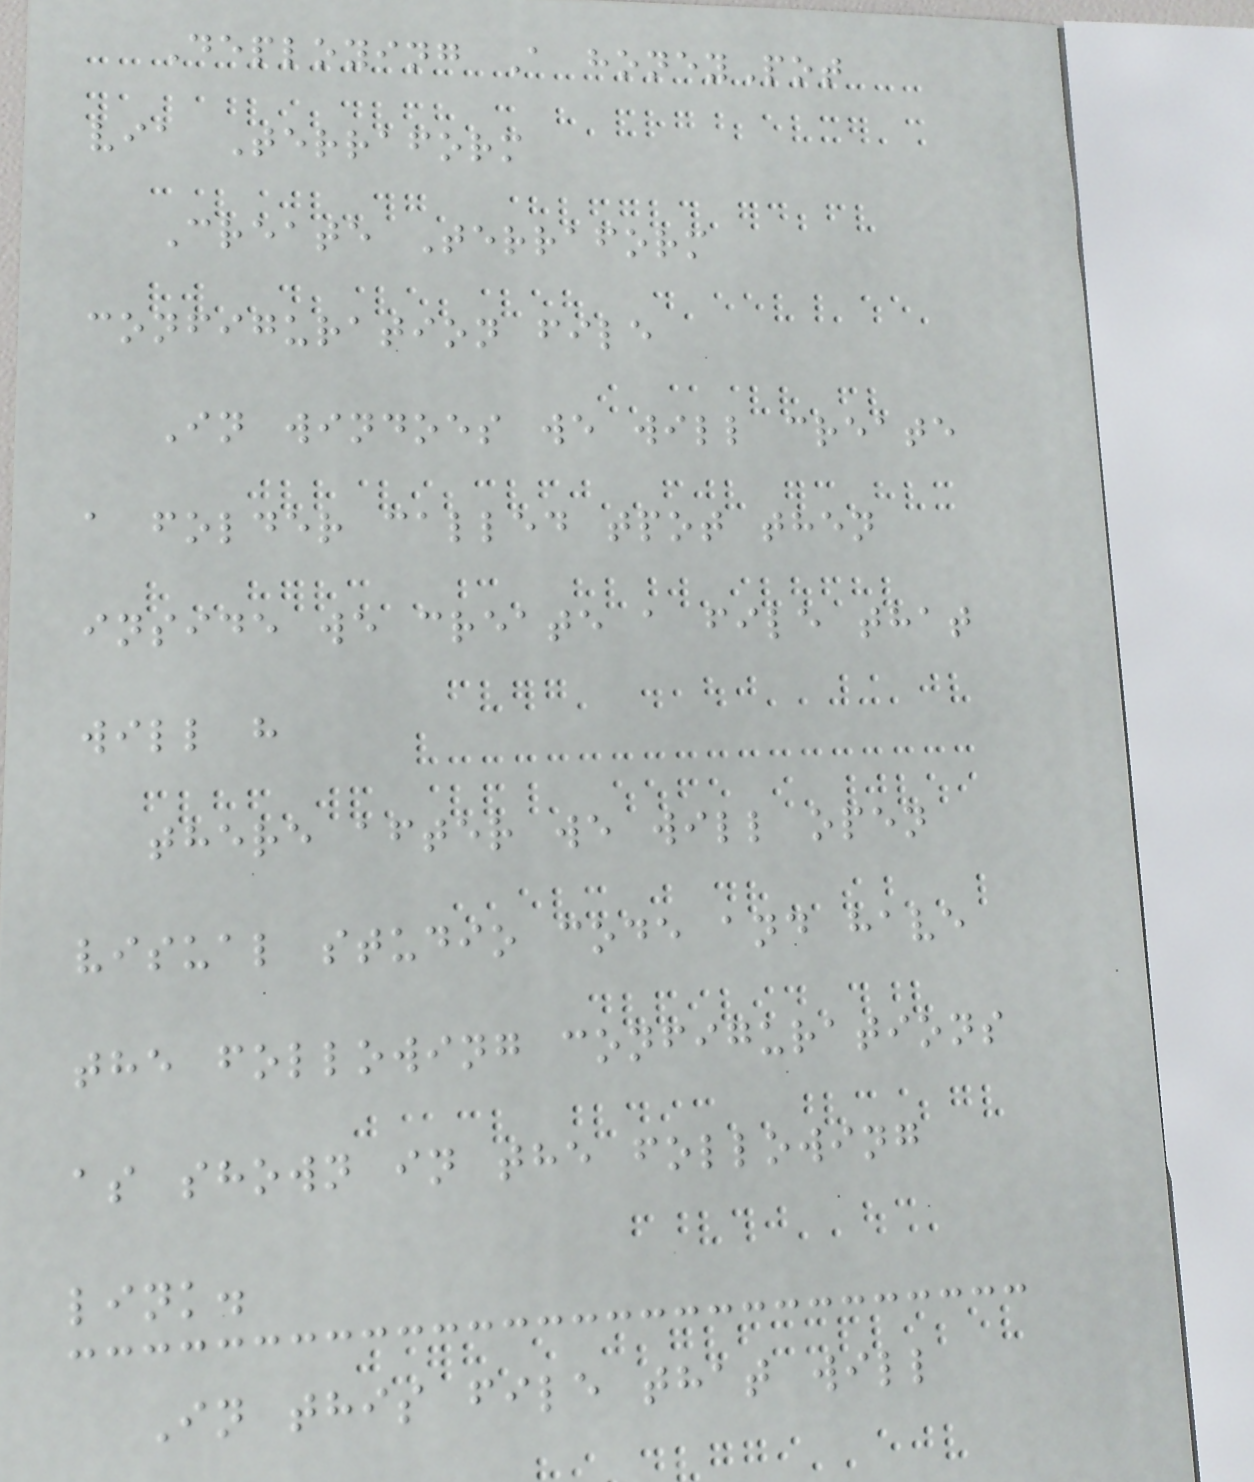Deploying A honeyPot
via Terraform
Create Terraform
configuration file
In windoes we will create
a folder called tpot then
inside we create a file that
will h
there after we will open
visual studio code and have
the following configurations
as shown in the following
link.
In this file that will
